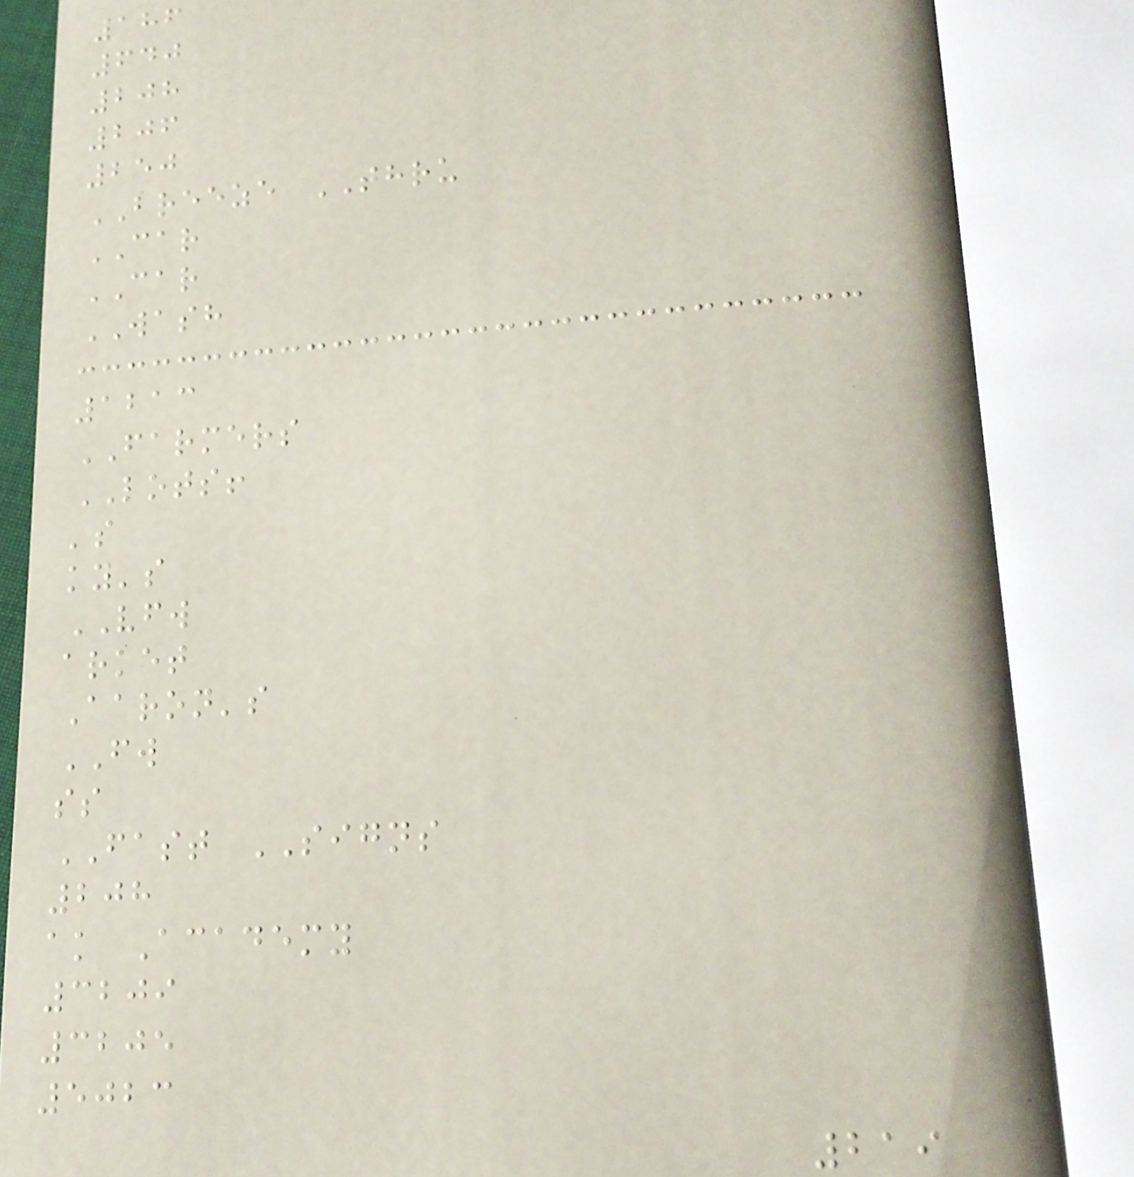186
640
208
206
250
BREEZE THRU
CAR
CAR
WASH
1213
FARMERS
LOTS!
's
ky's
VFW
arket
Aaron's
FW
ss
FAST SIGNS
208
ak Academy
3209
3205
5023
219
